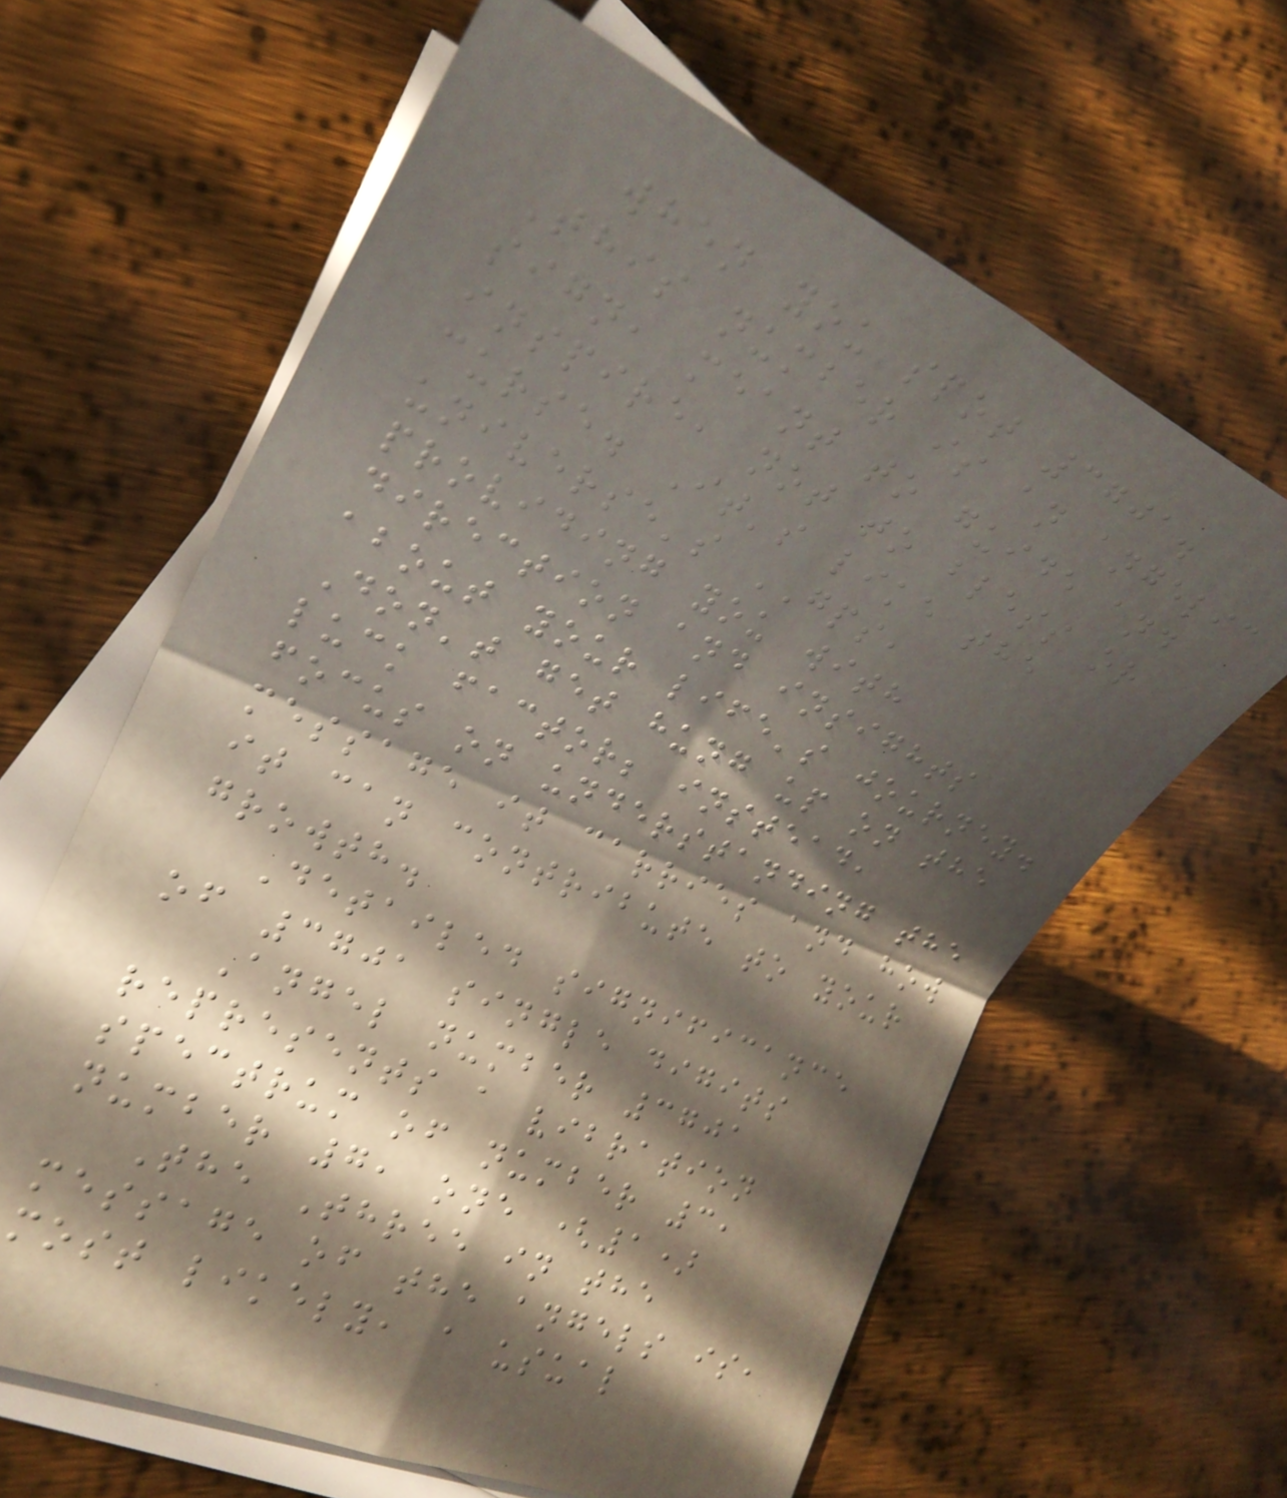when you spot 3701.
This number is an angelic
sign, meant to guide and
inspire, not to bless or
curse. It's like the
universe's GPS,
providing you with
direction and insights
about your life's journey.
Don't get hung up on the
luck factor; instead,
focus on understanding the
message it carries and how
it can contribute to your
growth.
Detailed significance
of 3701 single digits
Angel number 3701
represents a vibration
spectrum of number 3,
number 7, one (1)
The Three in the
message of the angels is,
most likely, a usual
